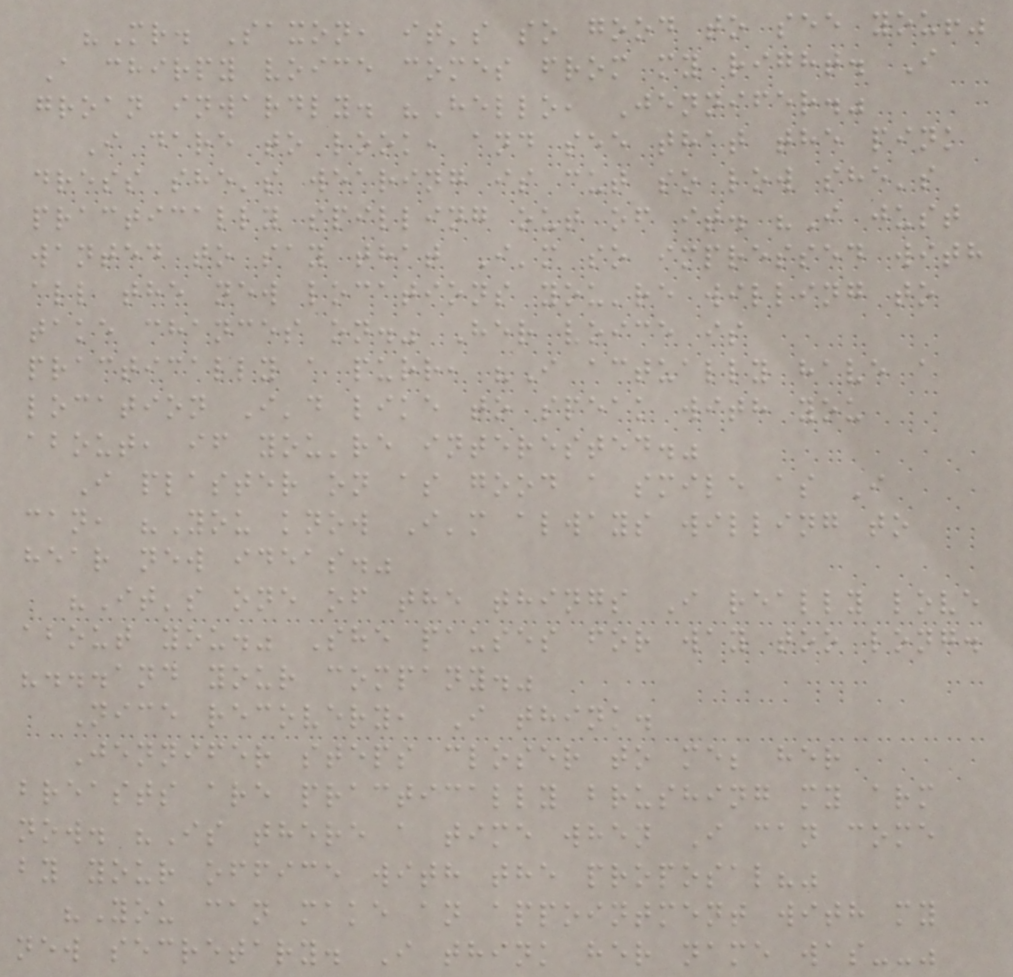"Mr. Saxon, it's so good to see you!"
A chirpy voice comes from my right. I
groan inwardly. "Hello, Jennifer."
I dare to look, and see that the pink
dress she's wearing is cut so low she's
practically spilling out of it. "I just
wanted to say that I'm so impressed with
all the new locations you're willing to
take chances on." Her voice is
practically a purr, "I actually have a
location I'd like to speak with you
about, if you're interested."
I plaster on as good a smile as I
can, "You know I'm always willing to
hear new ideas."
"It's one of the things I really love
about you." She pauses for way too long.
"...and your company."
Nice recovery, I think.
Jennifer steps closer to me; her
breasts are practically brushing my arm
now. "Is there a time when I can come
by your office with the proposal?"
"You can make an appointment with my
new secretary. I think her name was--"
